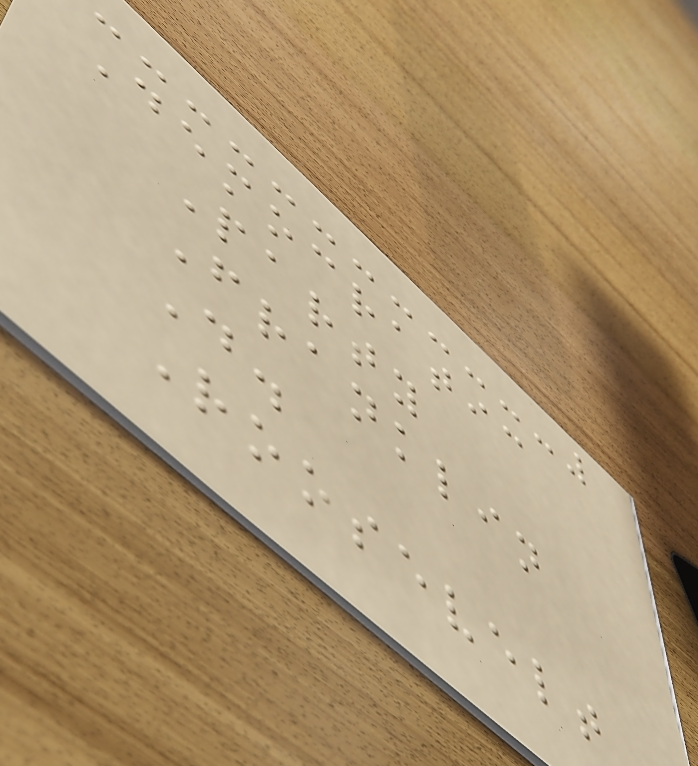Democratic
Party
Franklin
D.
Roosevelt
